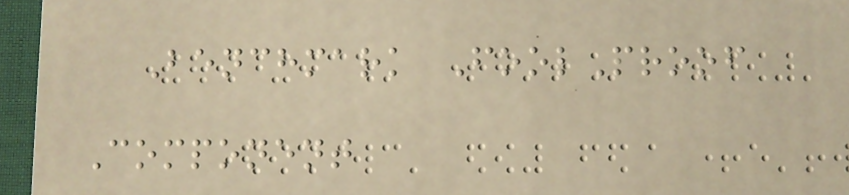Benchmark FoolProof
Component
